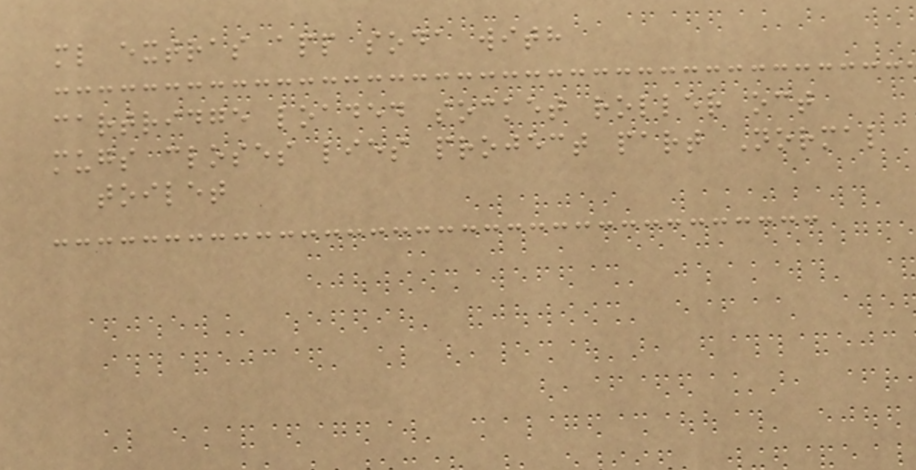ml extras app soda with
cartridge loaded socket roller oct
mugs closes lies project part Normal
toilet
